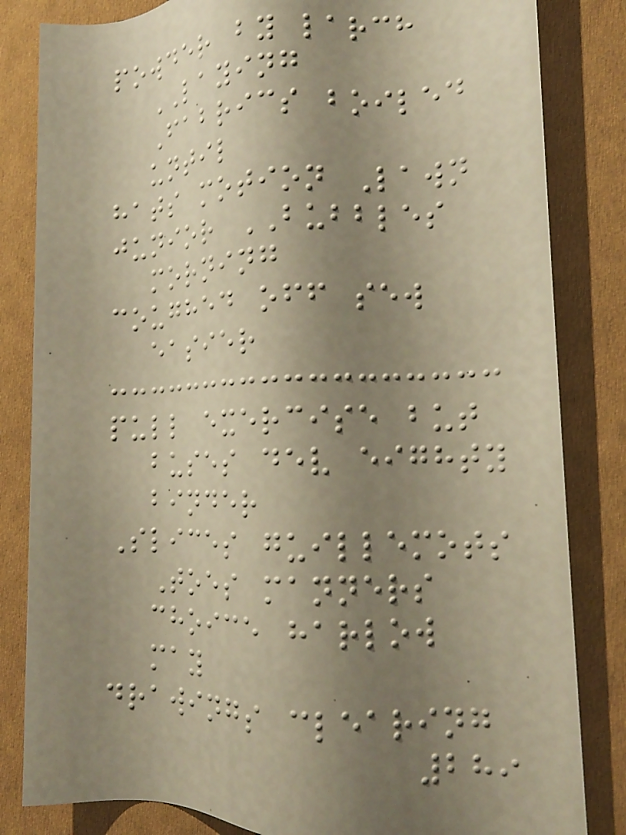powder by larch
LAYING
Fabrics boiled
until
hats motion Lawn
junior BUBBLES
morning
coughed off sew
easier
pull exercise but
buses dev eighty
binder
Slices guillemots
Toes manners
choice harlow
may
drawings clearing
289
